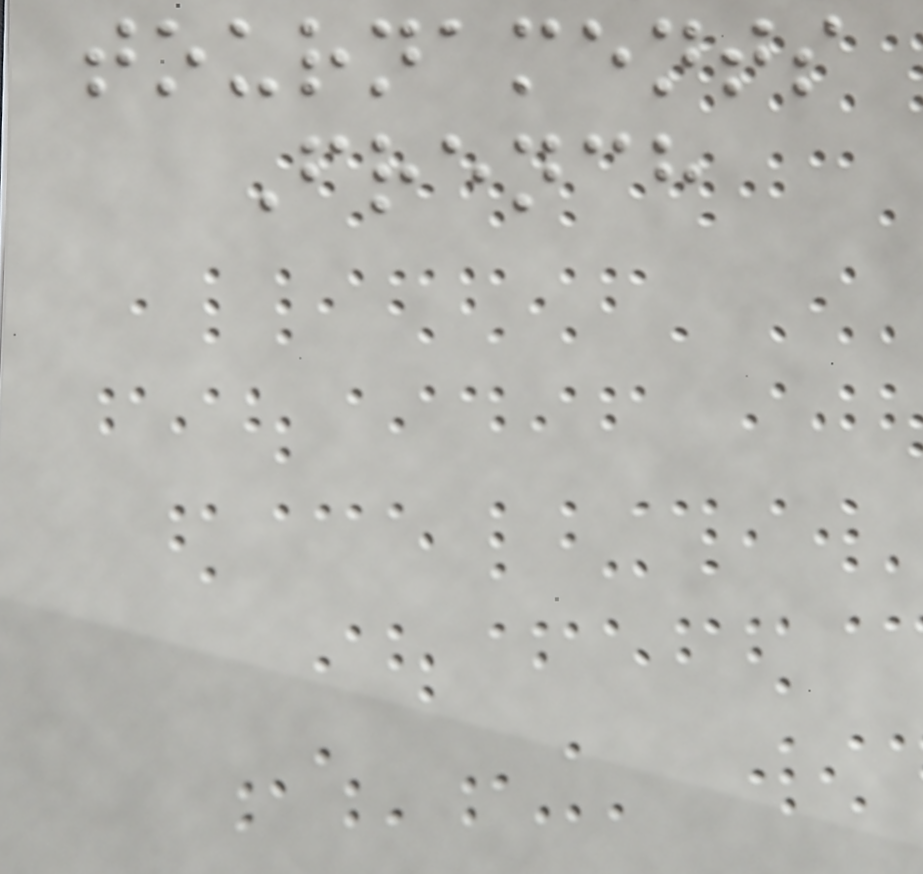tournaments
French
